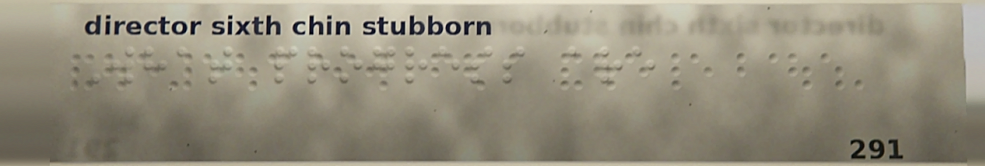What progress are
